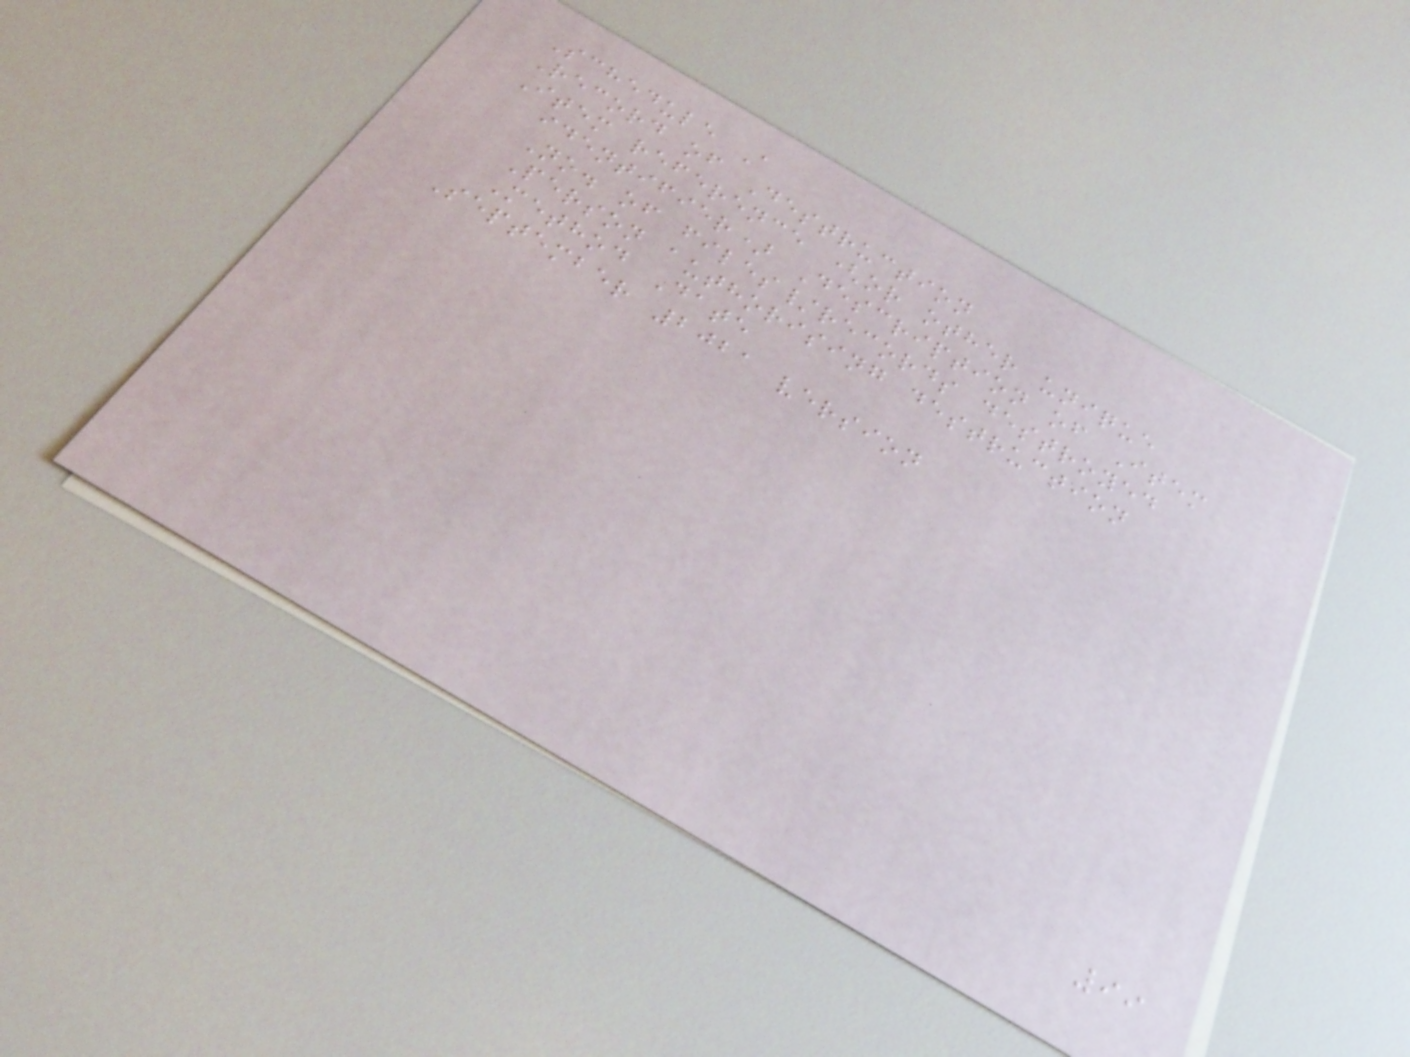Schedule A
Record of Destruction
Item reference (or other unique
identifier) Description of Item
No. of files/records destroyed
Person authorising destruction
Method Date
September 2021 version
99
